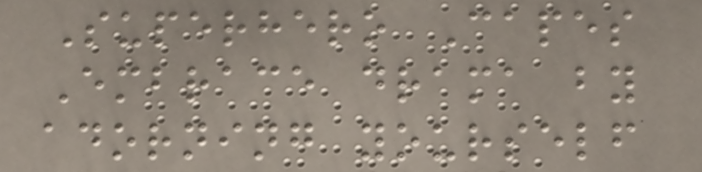Superhero Capes
Embrace drama by
adorning yourself
